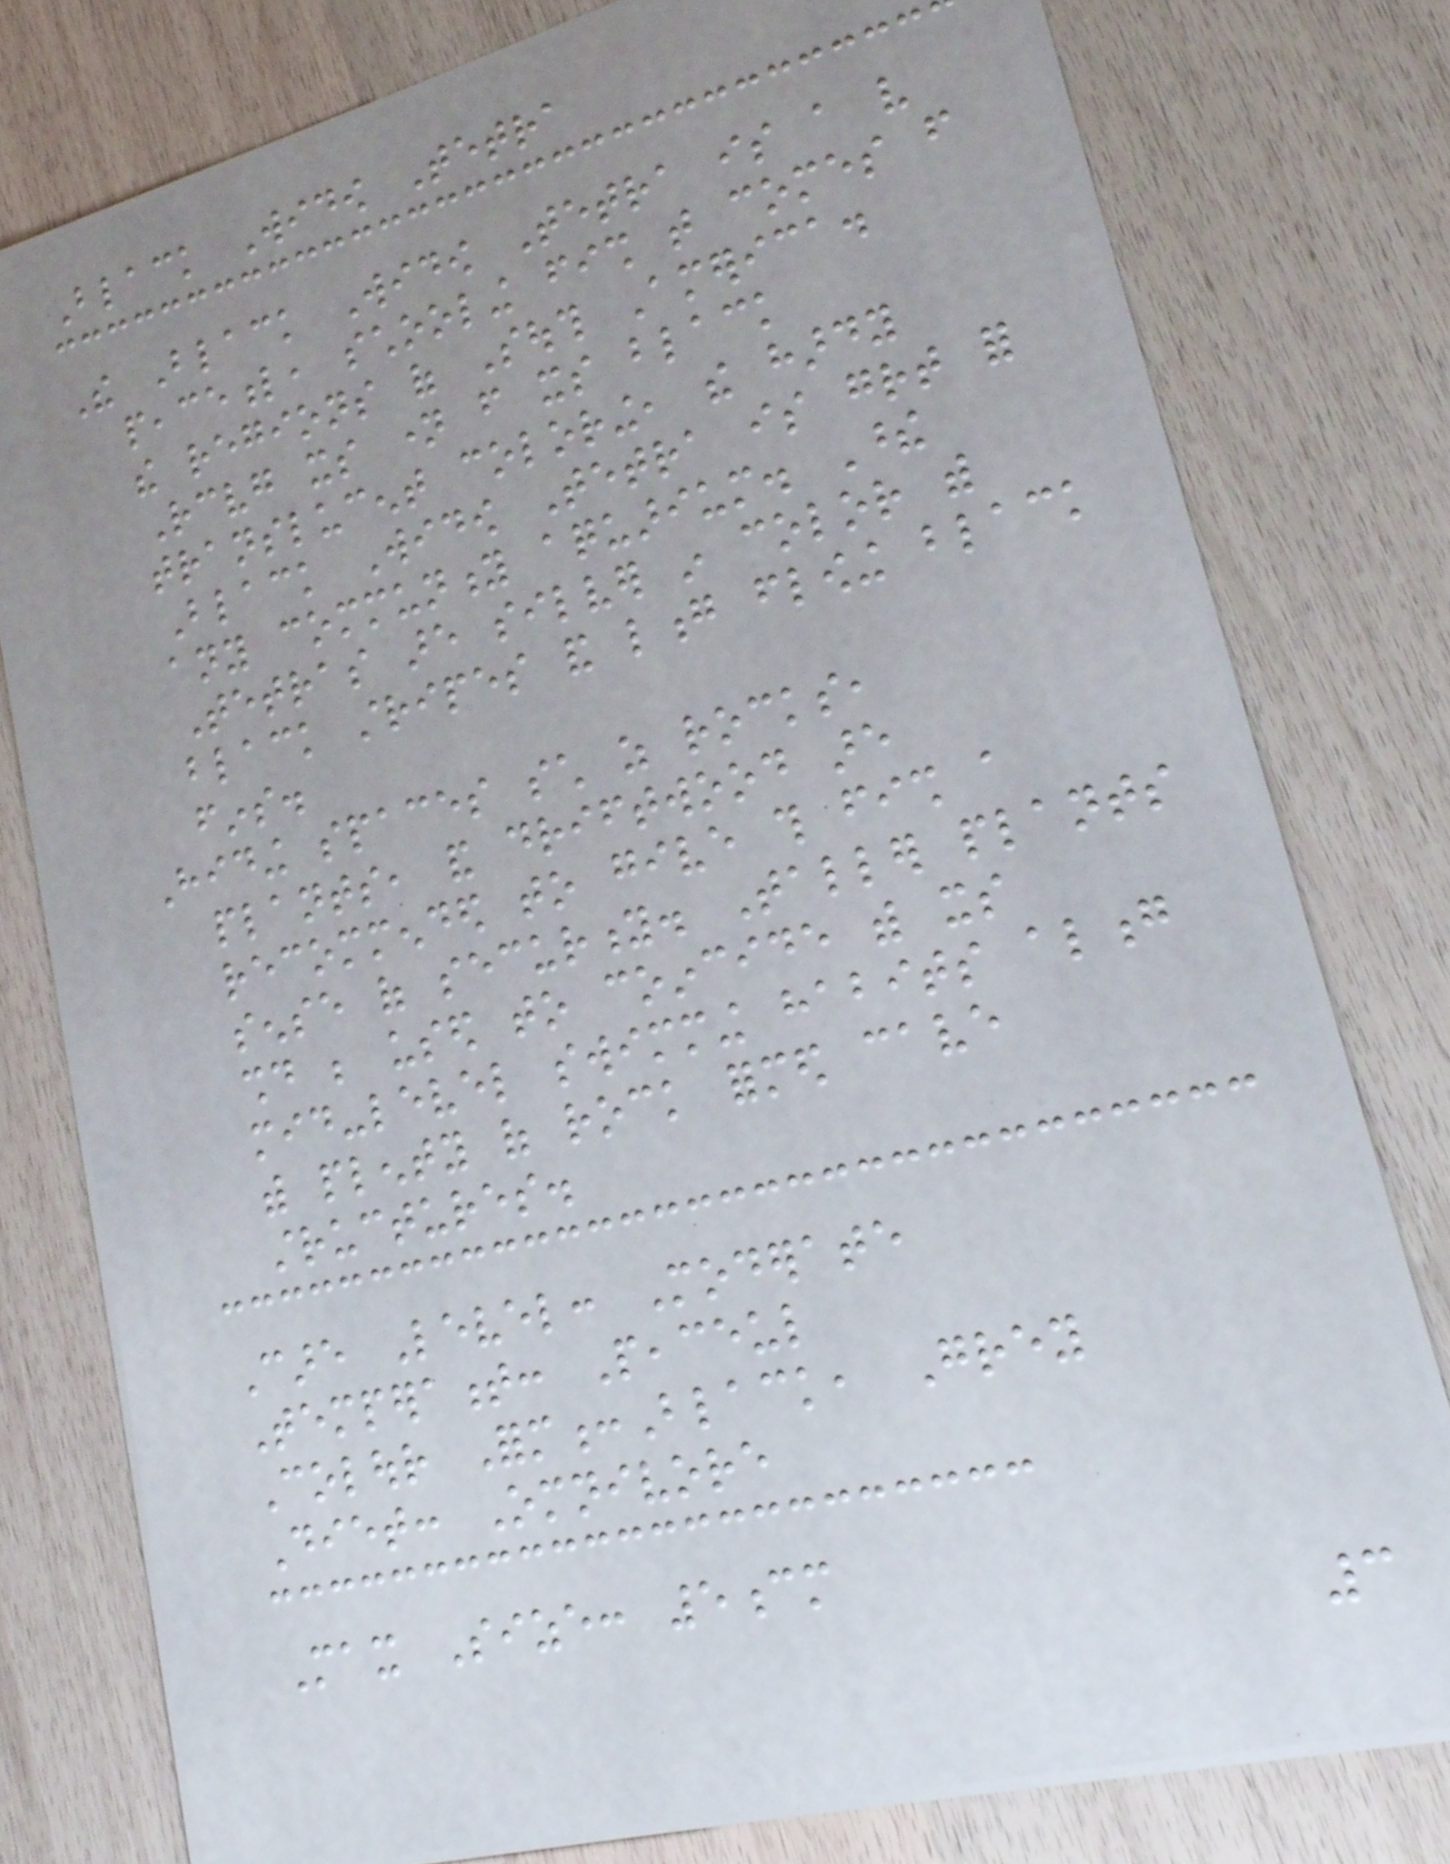Black Widow Tetra
The Black Widow Tetra is a very
peaceful, schooling fish that comes from
the regions of South America.
Receiving its name from its black
translucent coloring, the hardy
Black Widow Tetra is great for
any community aquarium. These
Tetras are silver in color with
black stripes and long flowing black
fins.
Hiding spaces such as rocks,
plants, and driftwood are
recommended to give this fish a
sense of security. Taller plants
should be used to coincide with its
mid-level swimming habits along
with plenty of rock formed cave
structures.
Care Level: Moderate
Temperament: Peaceul
Colour Form:Black, Grey
Diet: Omnivore
Max Size: 5cm
3
